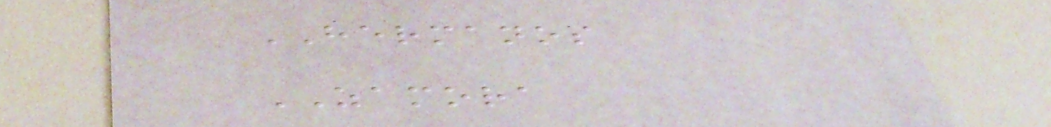HERMANOS
ZAMORA
